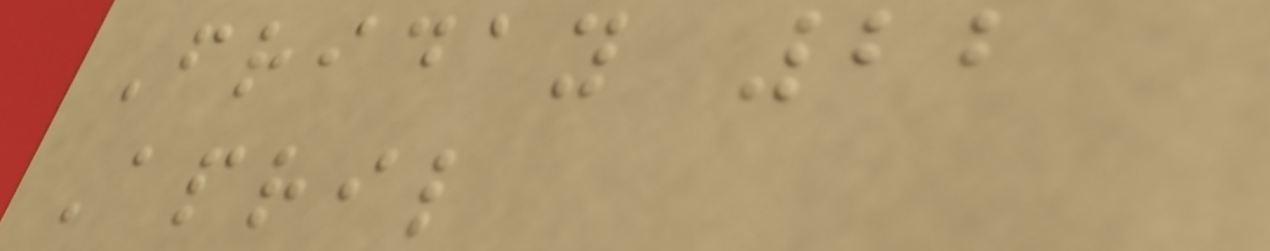Friday 22
April
